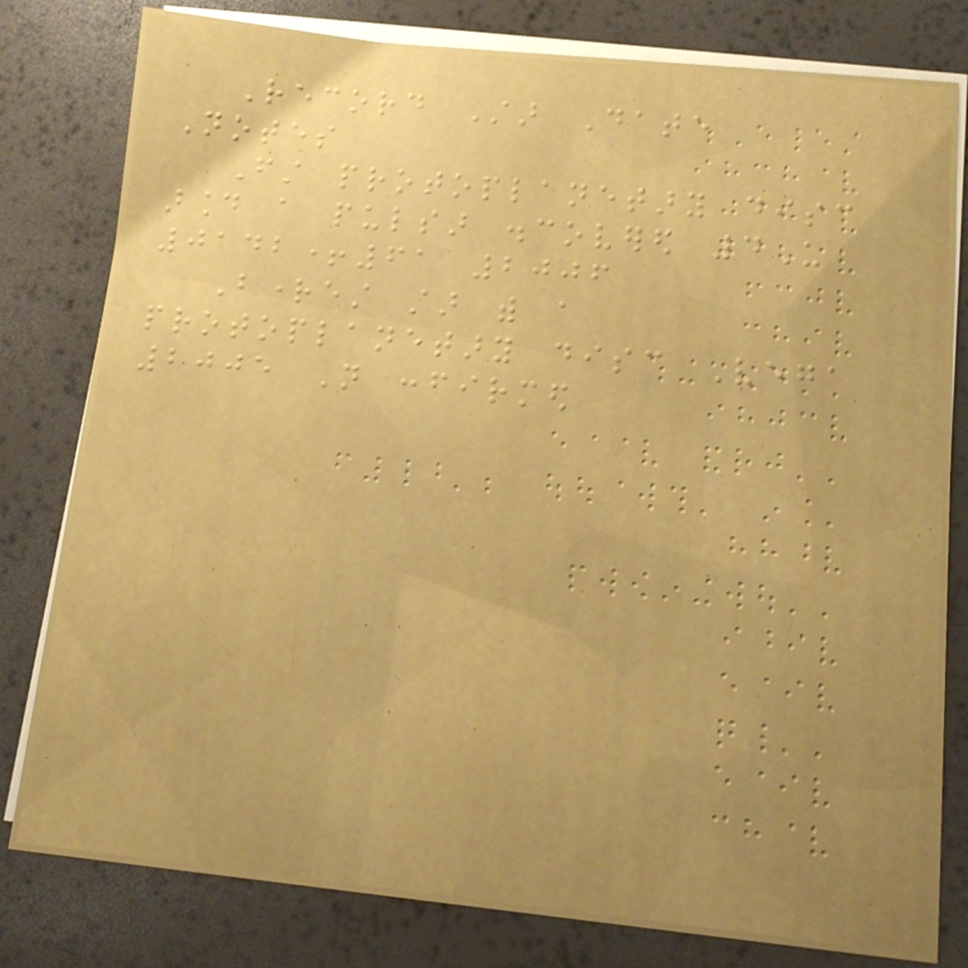Record Star Date
Notes
First protoplanetary disc
around a pulsar discovered 4U
0142+61 2006
Brightest star with a
protoplanetary disc Vega
2005 Not confirmed
